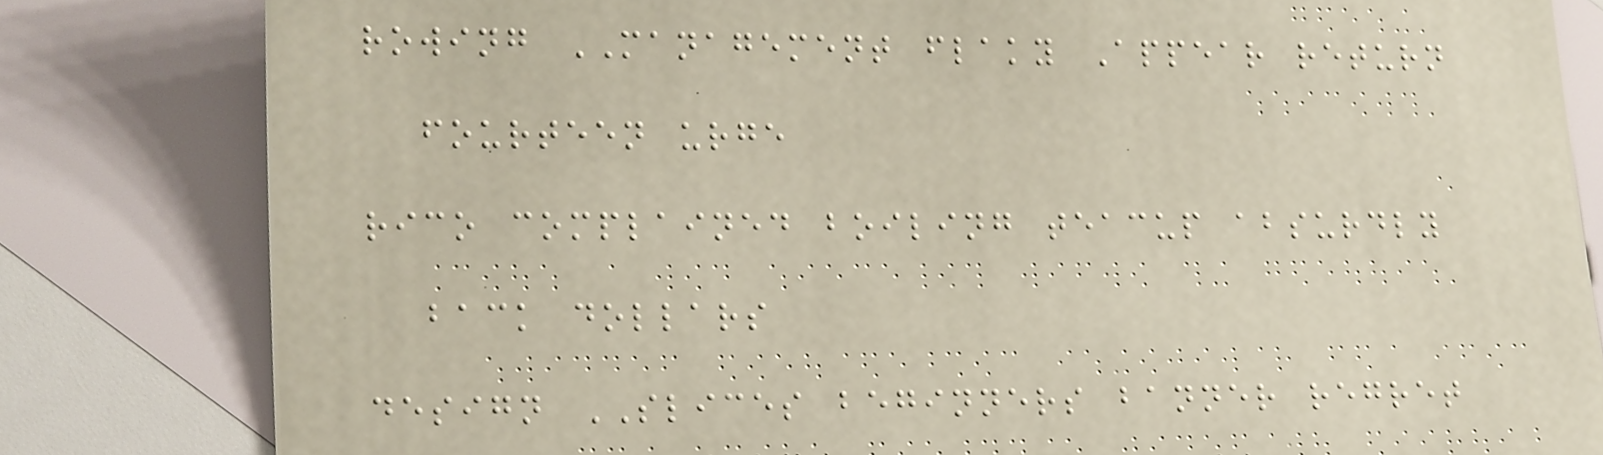rowing MANAGEMENT flaky Appear return
fourteen urge
rico complained boiling teacup absurdly
back dollars
design SLICES beginners banner regret
